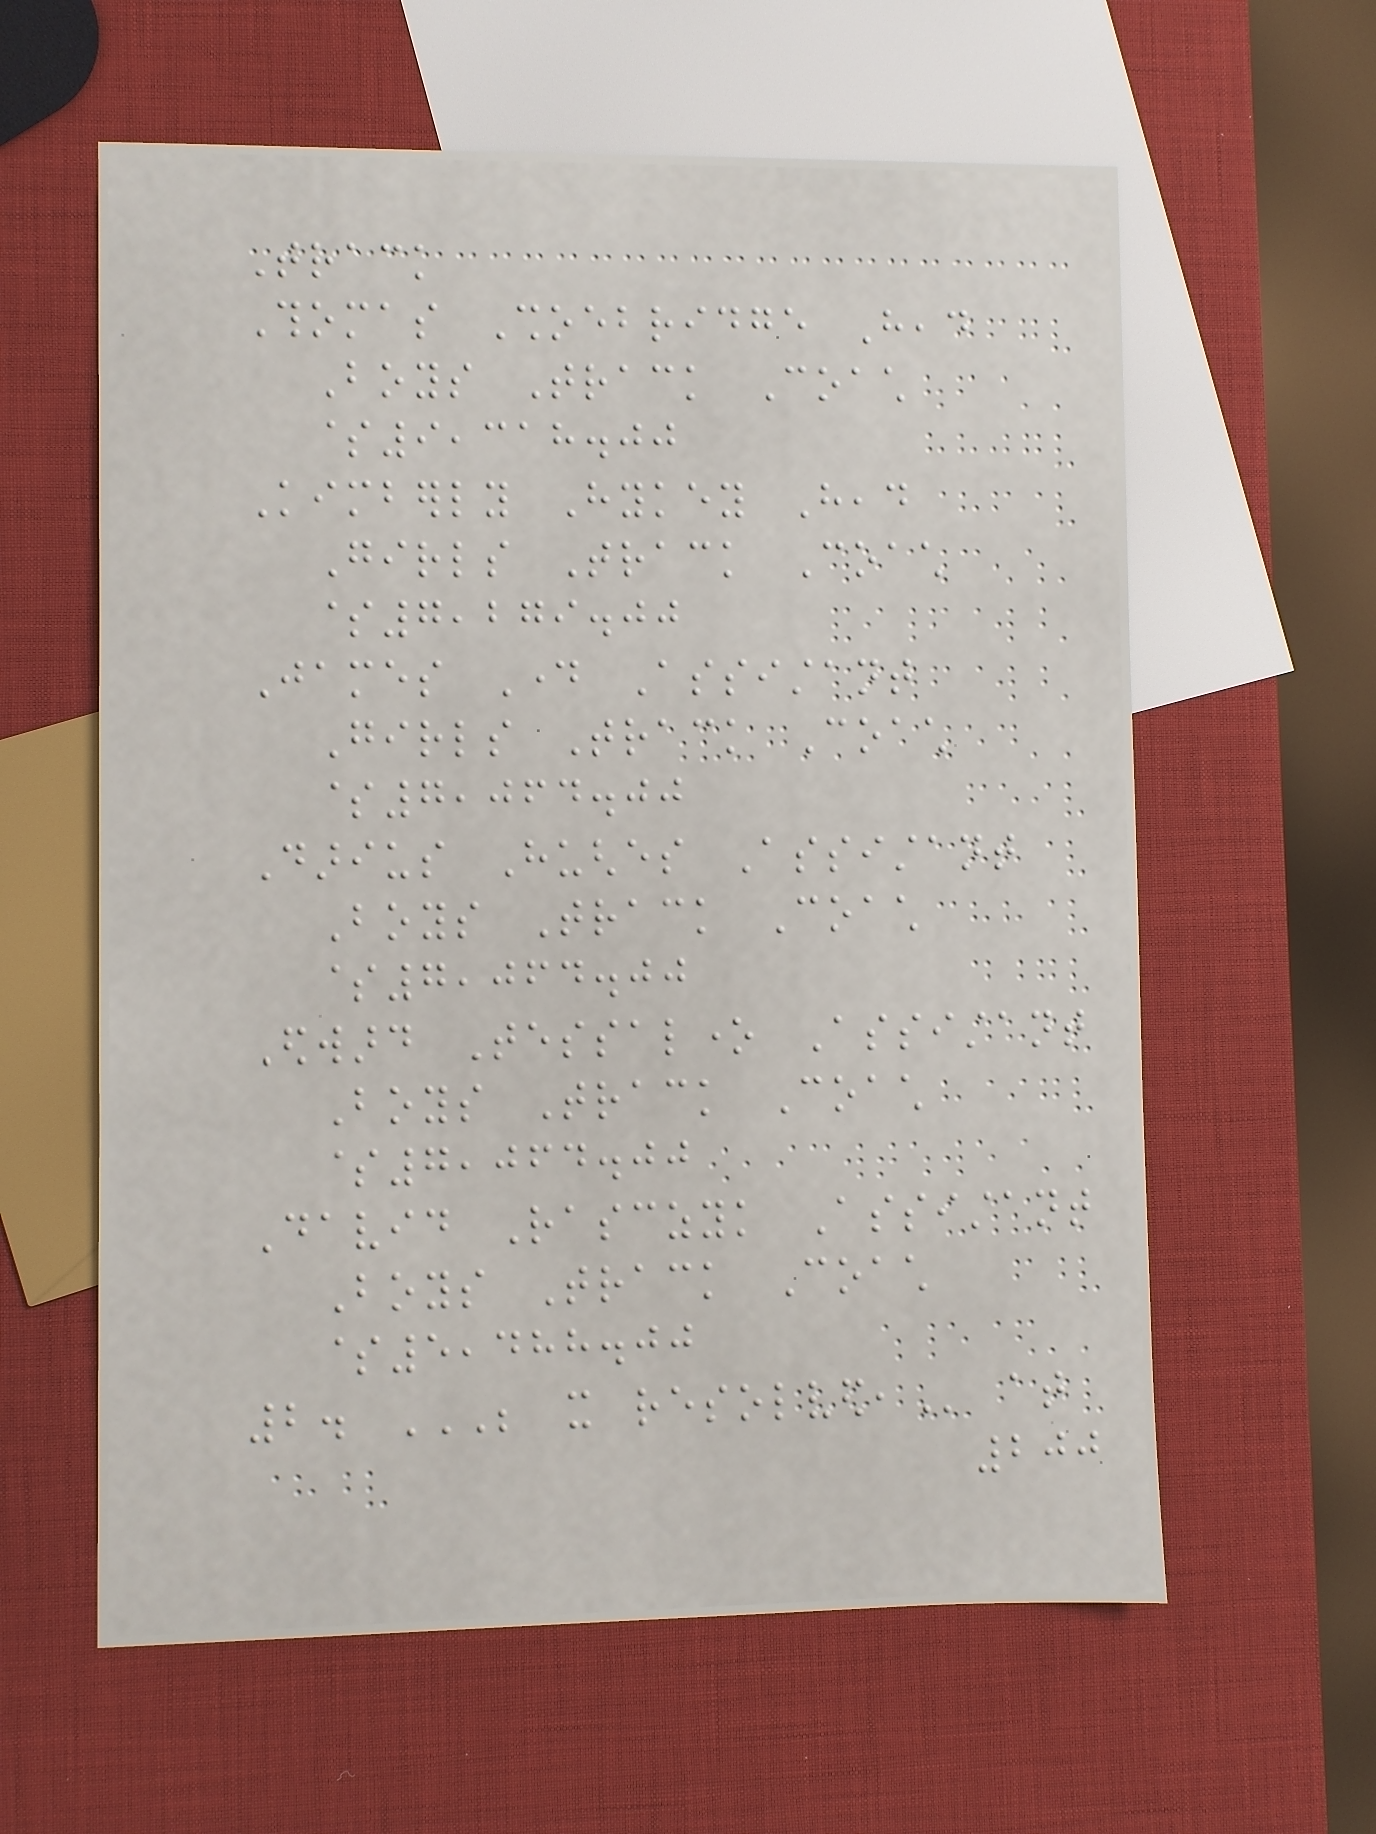Track
Thomas Shoebridge Head
Boys Track Coach
$9,318.00
Kimberly Hykey Head
Girls Track Coach
$7,279.00
James Day Assistant
Girls Track Coach
$7,064.00
Darius Hughes Assistant
Boys Track Coach
$7,064.00
Edward Tessalone Assistant
Boys Track Coach
$7,064.00
David Rasczyk Assistant
Boys Track Coach
$5,488.00
2. BE IT RESOLVED, at
200
